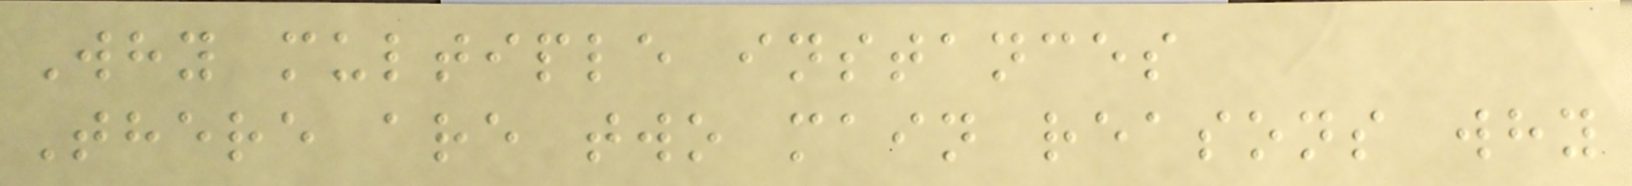Why multiple instances
There are two main reasons why
